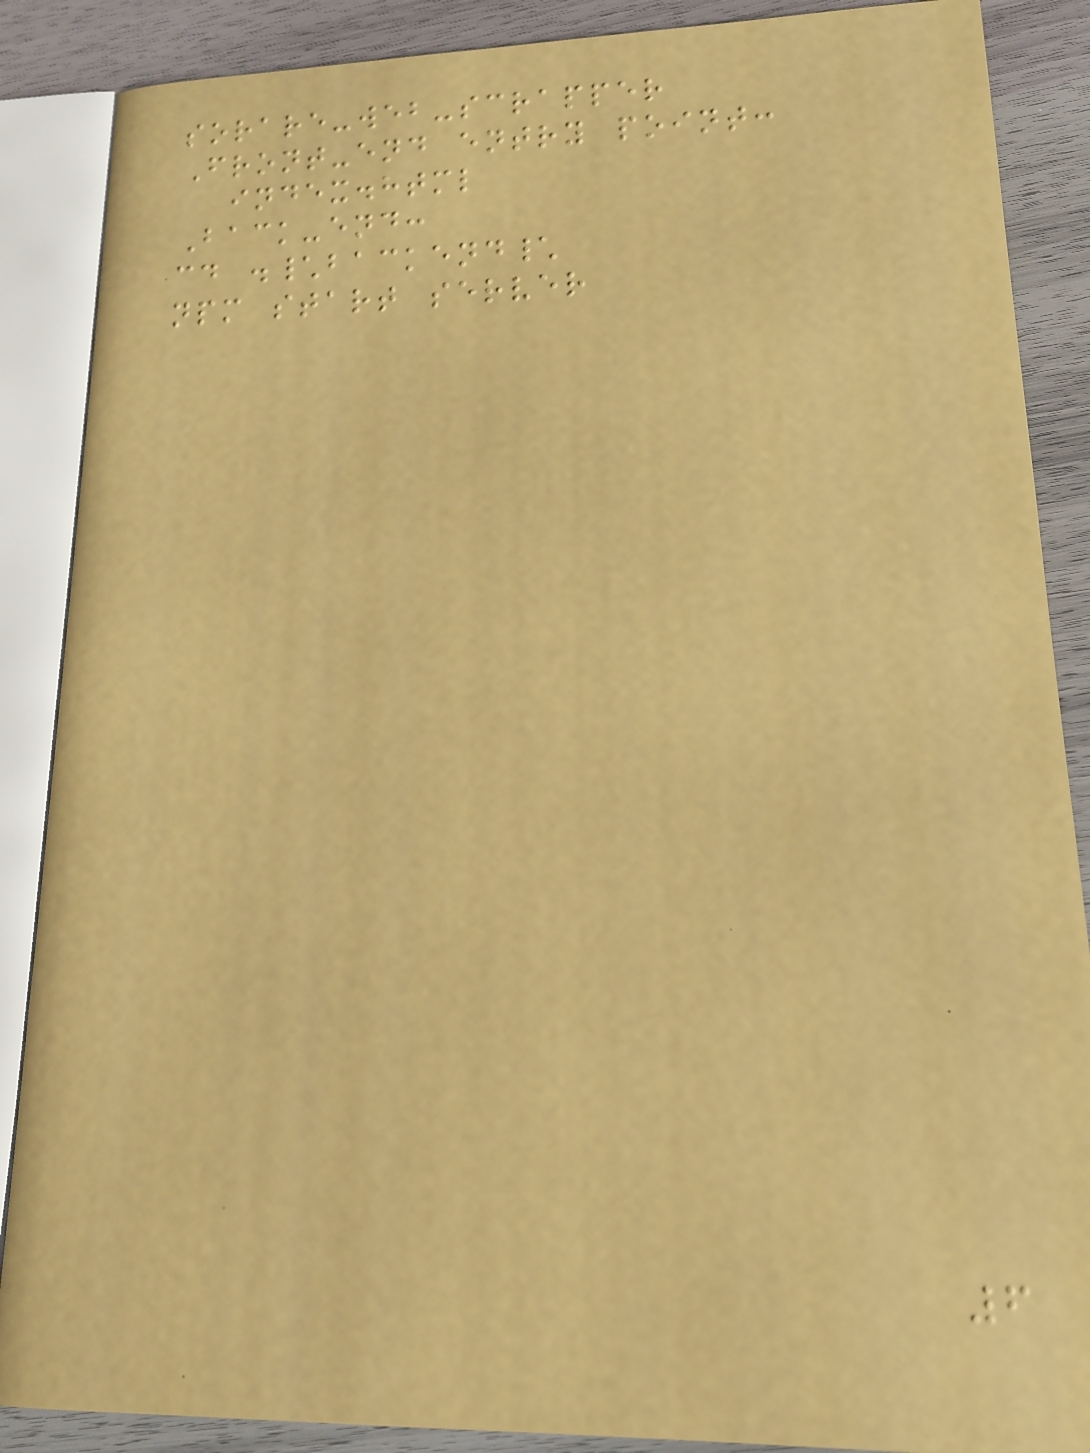sorare-web-scrapper
Front-end entry point:
index.html
Back-end:
cd .\backend\
npm start server
6
